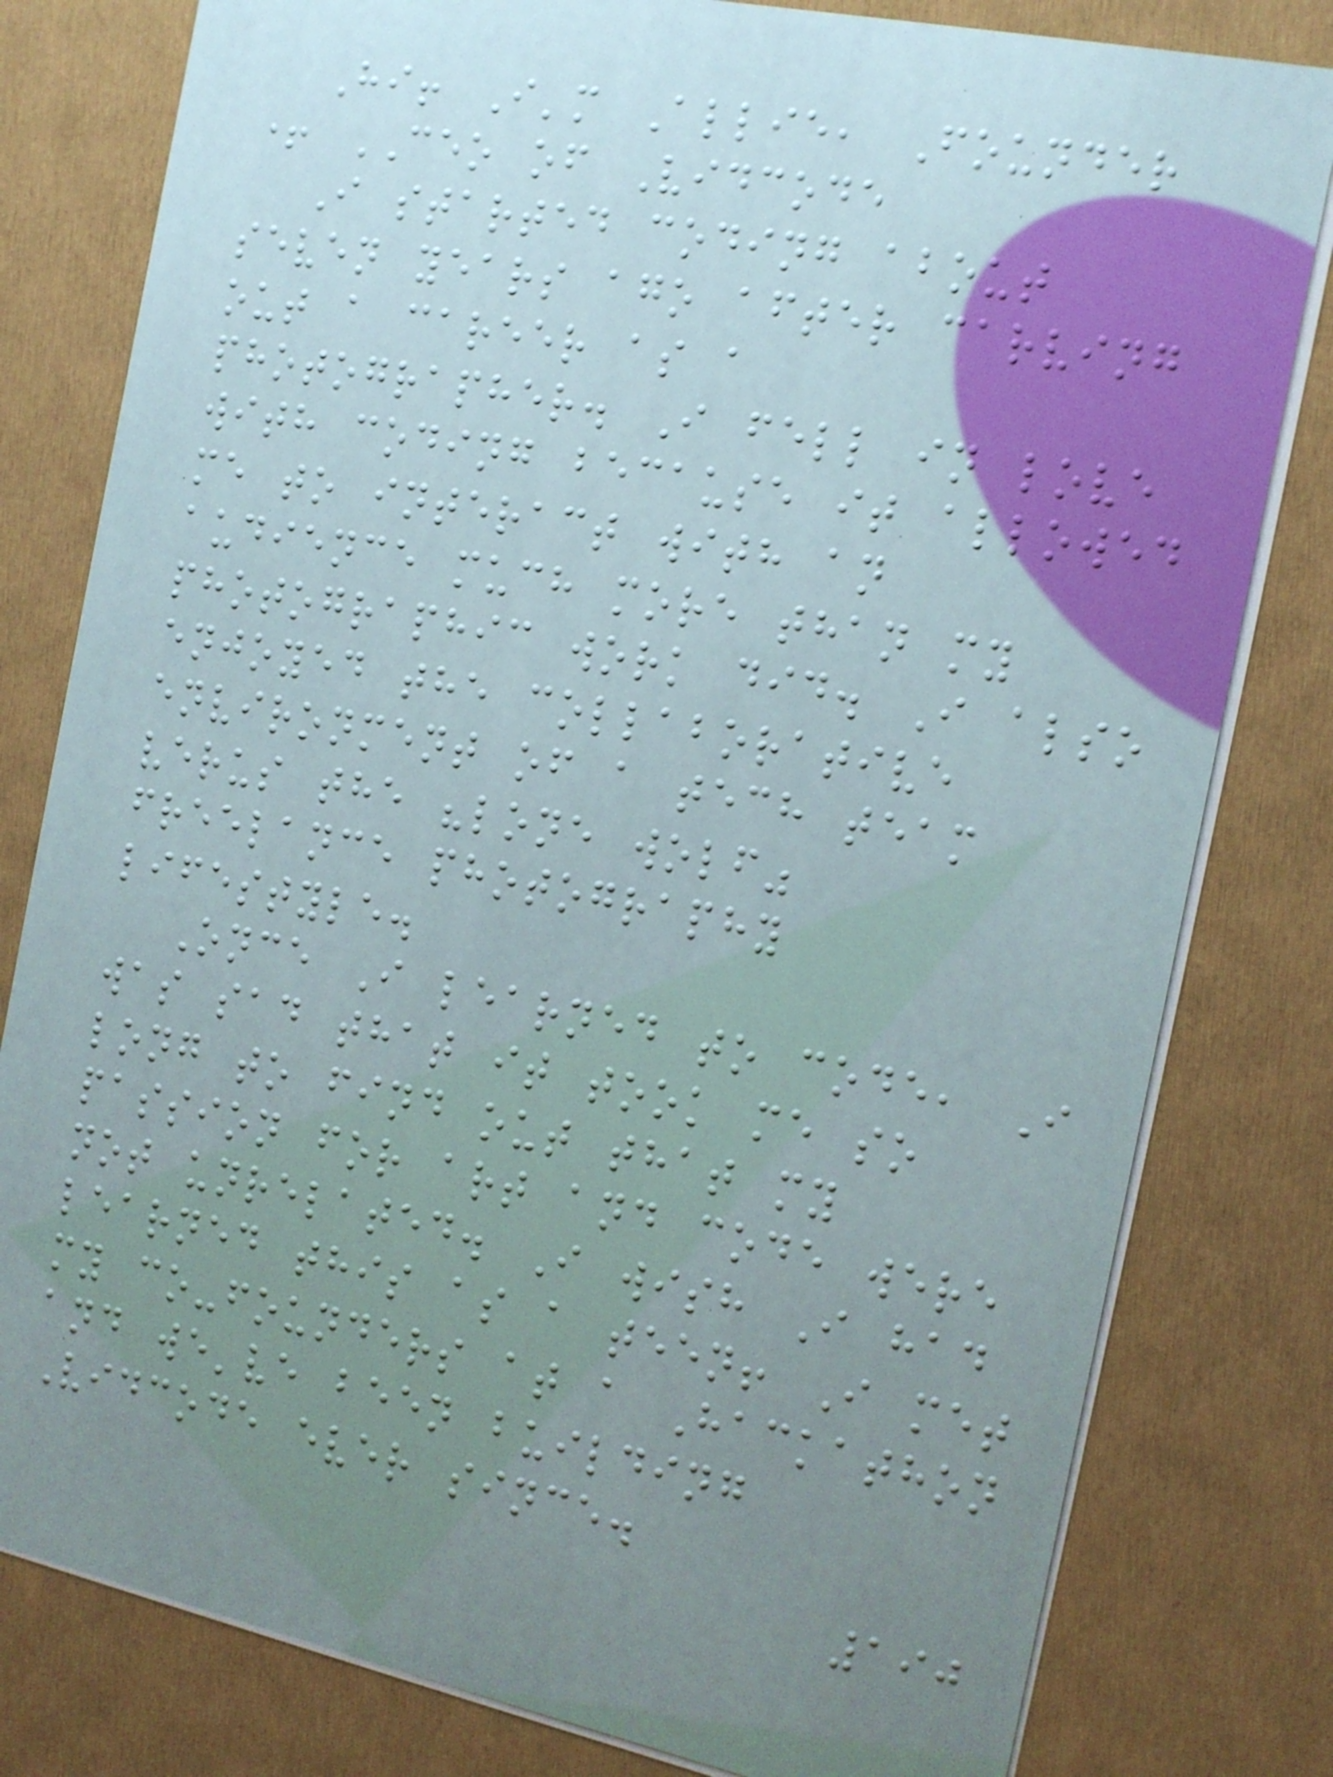Hi! I'm Allie, Founder
+ CEO of Vidcode
I started coding about
seven years ago after carving
out a career as a
photographer. I fell in love
with coding because it allowed
me to interact with an
audience much more than my
photographic work did. I also
enjoyed the collaborative
environment of a tech team
verus the "lone wolf"
freelance photography
lifestyle.
Once I learned to code, I
was sad that it took me so
long to find out that my
passion for art and code were
not unrelated. I wish I had
learned this as a teen! I met
my co-founders at a Hackathon
and we've been building
Vidcode ever since.
190
